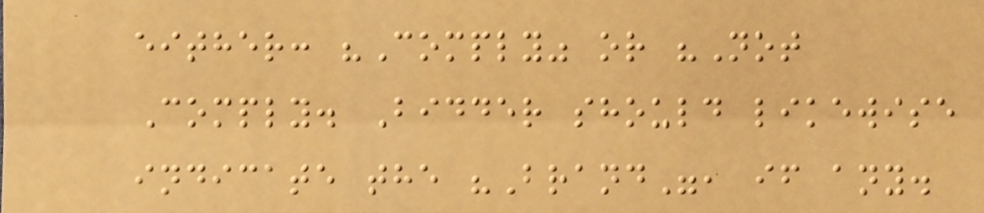either: "Comply" or "Not
Comply. Bidder should likewise
indicate the "Brand", if any.
